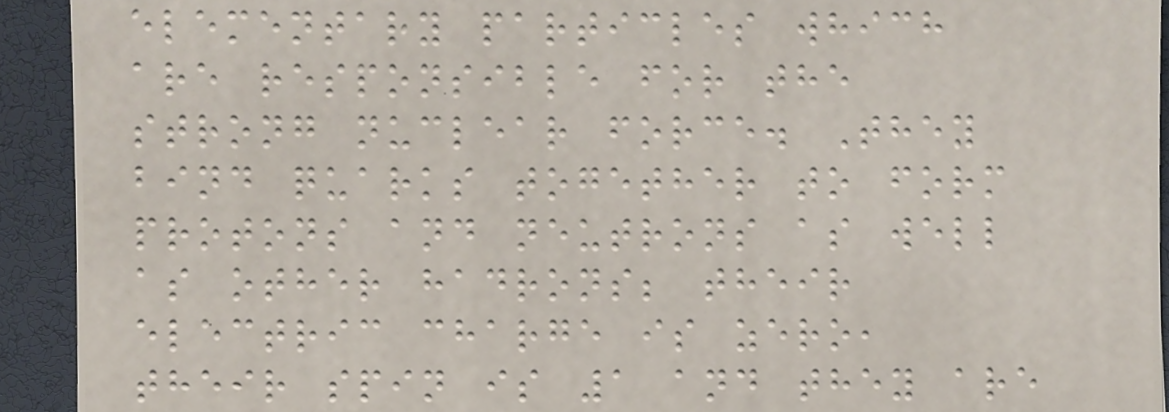elementary particles which
are responsible for the
strong nuclear force. They
bind quarks together to form
protons and neutrons as well
as other hadrons; their
electric charge is zero,
their spin is 1 and they are
